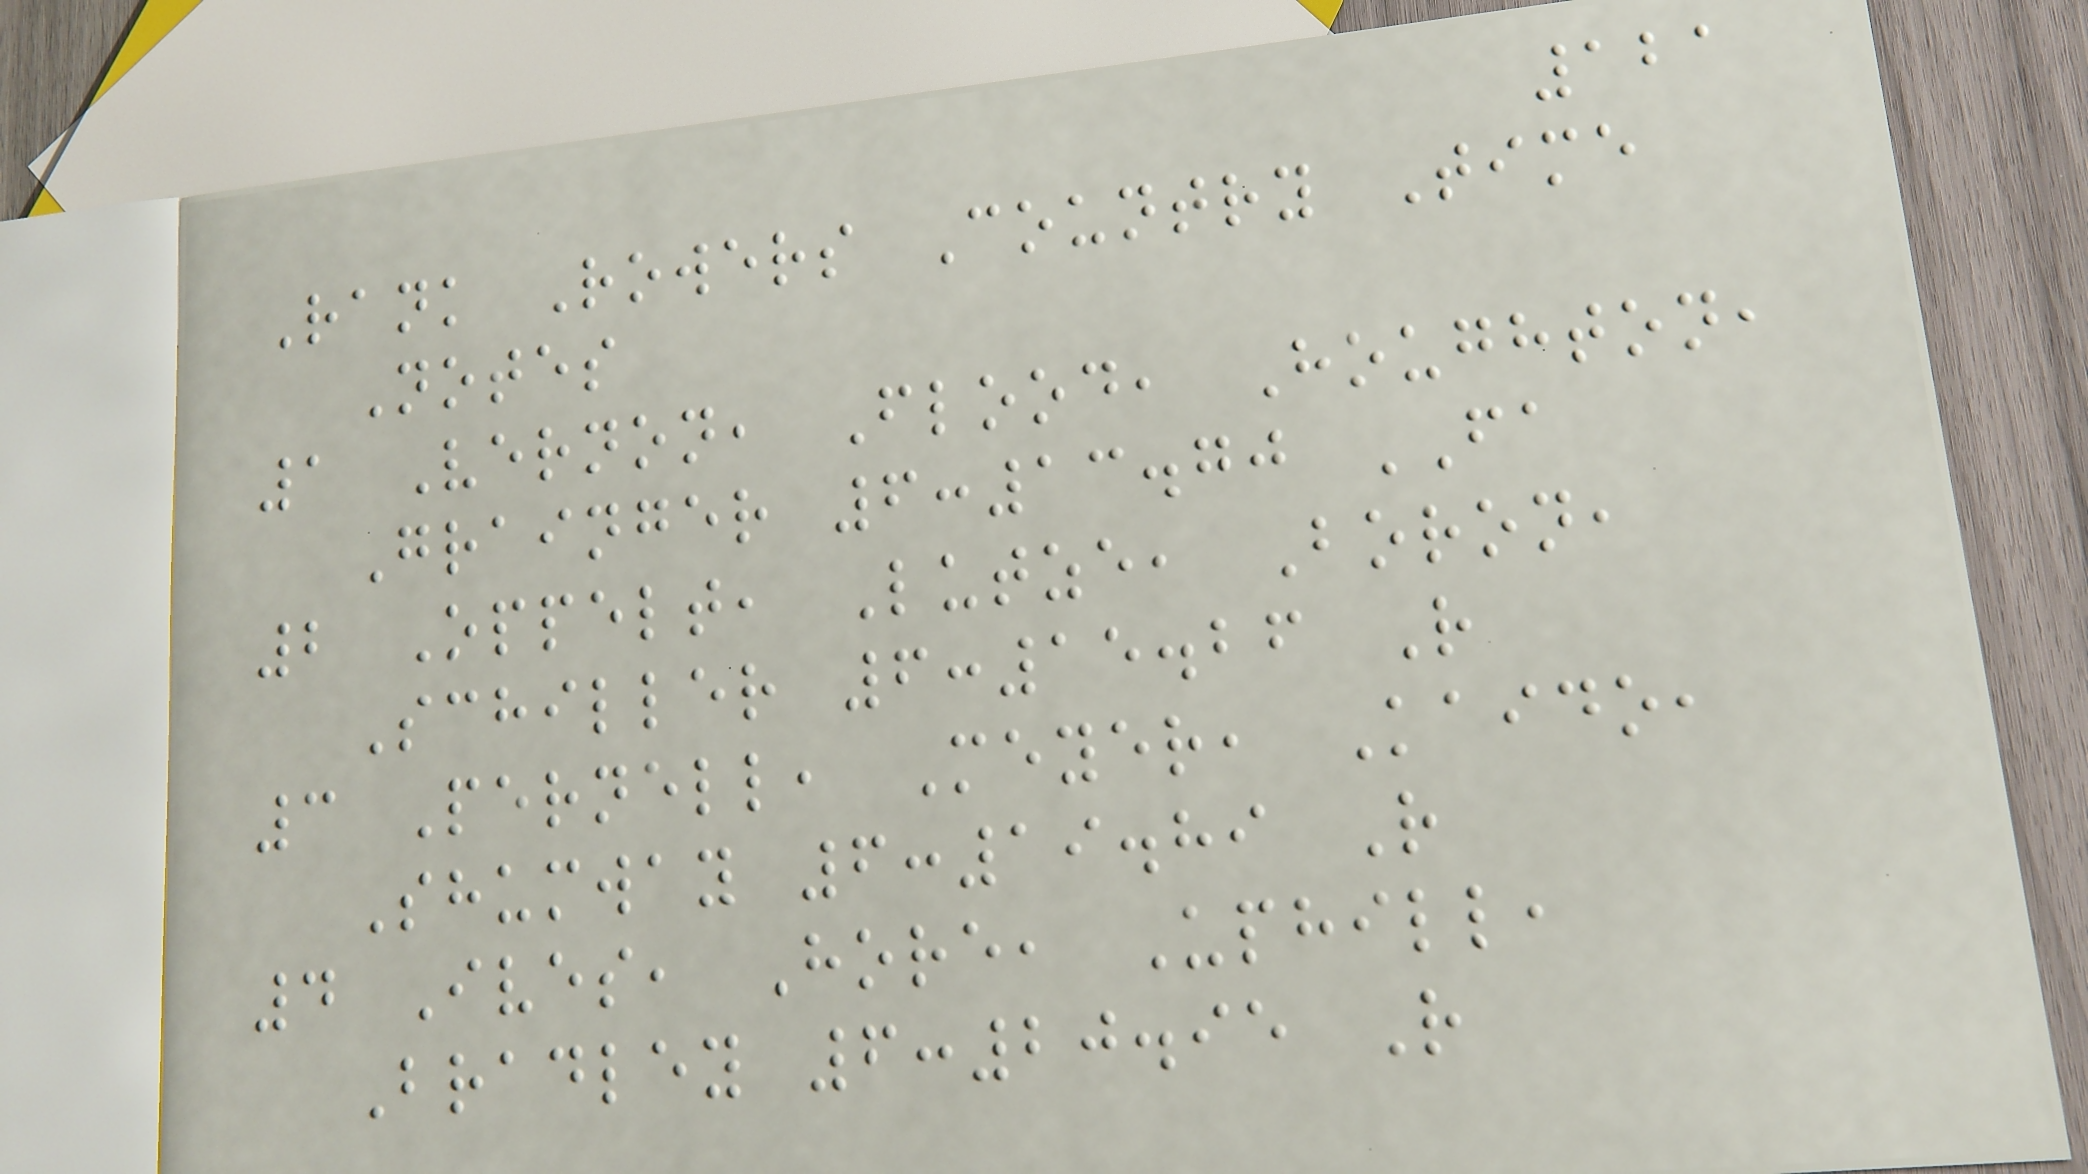121
Rank Rowers Country Time
Notes
1 Vernon, Flood, Houghton,
Grainger 6:13.70 FA
2 Oppelt, Lutze, Boron,
Schiller 6:15.26 R
3 Pernell, Meyer, Kaido,
Shumway 6:19.89 R
4 Ives, Hore, Uphill,
Bradley 6:20.95 R
